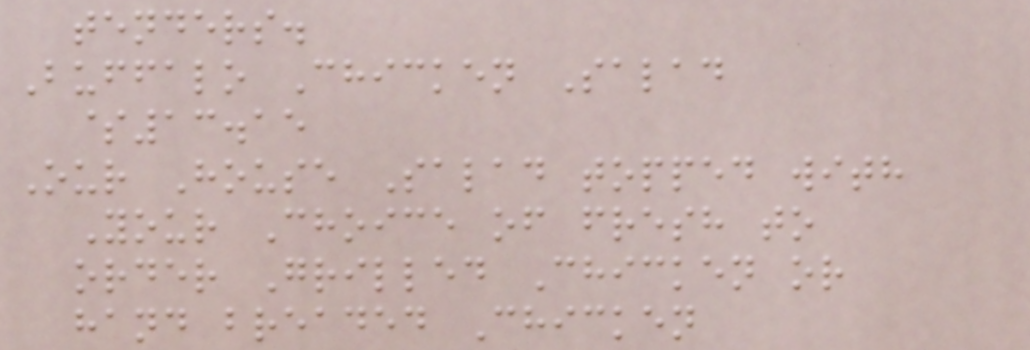tenders.
Buffalo Chicken Salad
$13.15
Our House Salad topped with
Your Choice of fresh to
order Grilled Chicken or
hand breaded Chicken
